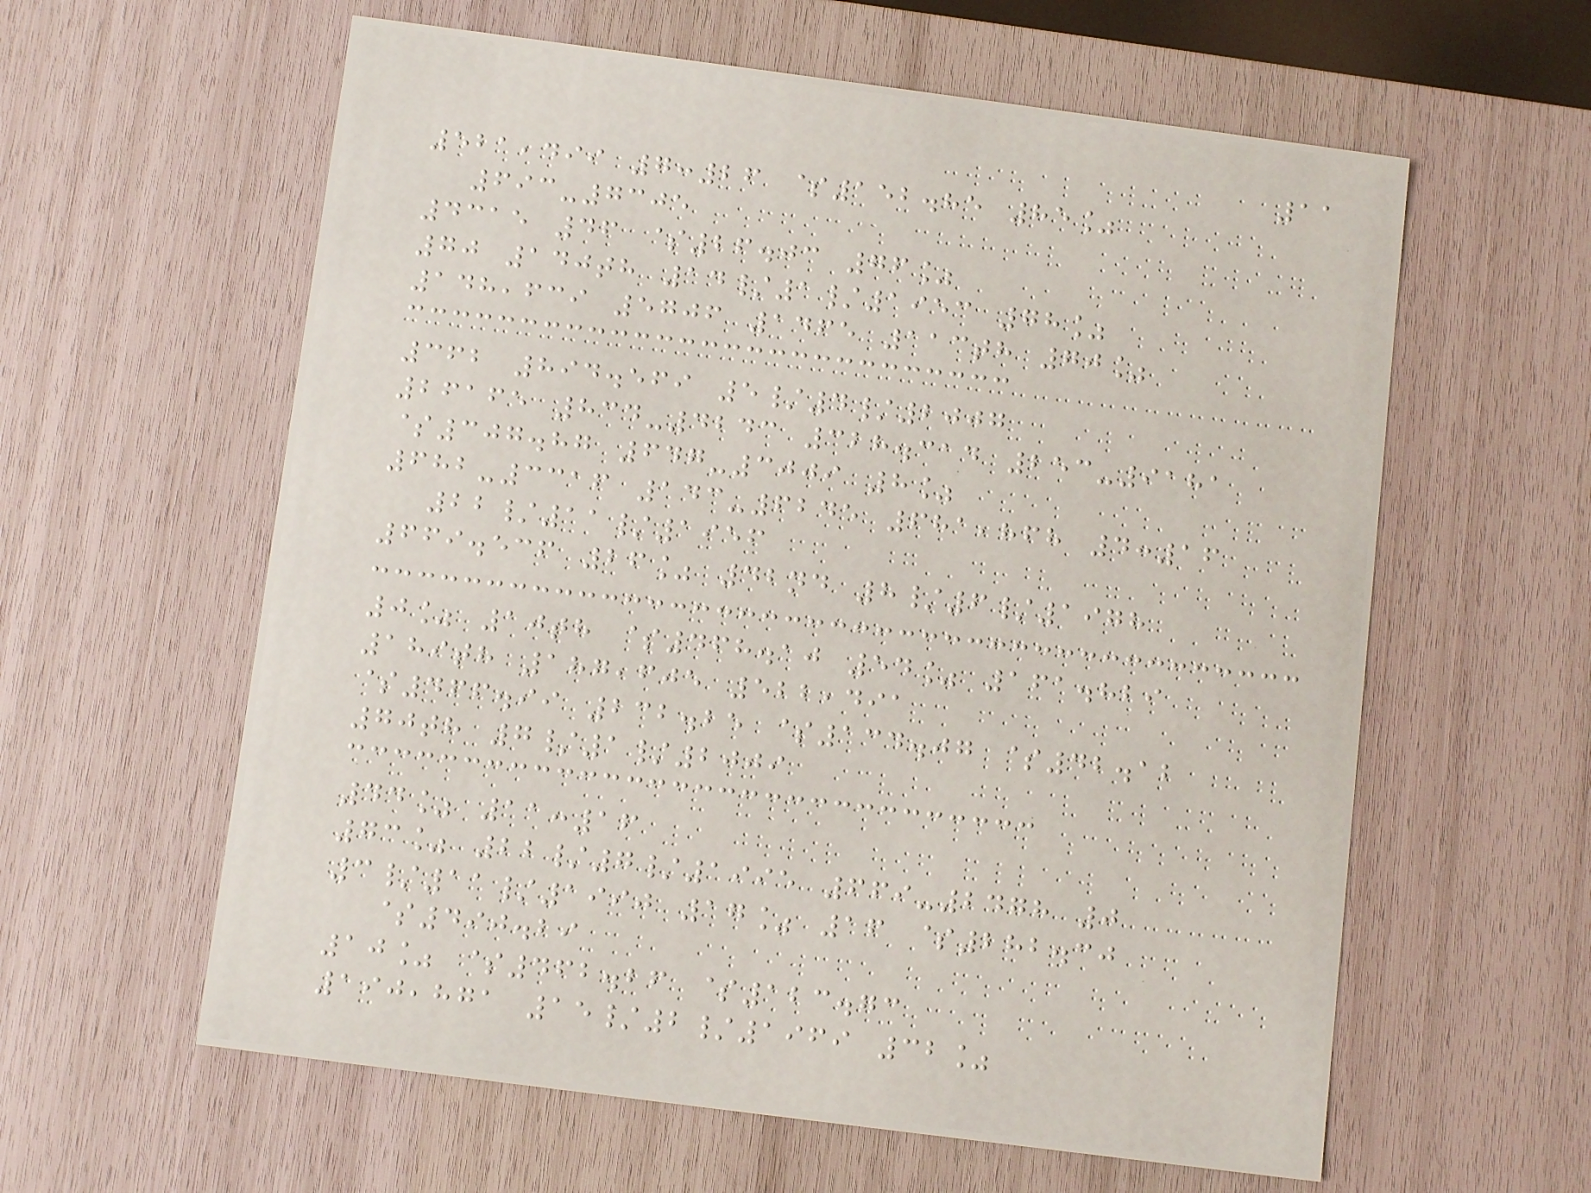11
521,499 7:26 $152.85 85%
693-7305
4315 46 $26.03 76%
70 140th 14/1/1953 78%
148,639 5706 1465 113th 70%
362 894.569 5/4/2007
26165 834-4243 328.314 253-9181
$307.87 647-3009 8%
682-3316 143-6245 681,868 4:16
22/11/1956
669.536 26% 42nd 8/6/1978
0% 10th $468.10 54% 161.829
189th 187,605 522,491
$466.99 232.25 $134.07 $42.12
70th 7/1/2009
44% 11:16
73% 22/7/1995 669-2478 0
3/11/1990 17% 16 $282.30
$490.29
10% $462.26 $123.73
190,871 15/2/1969 32%
